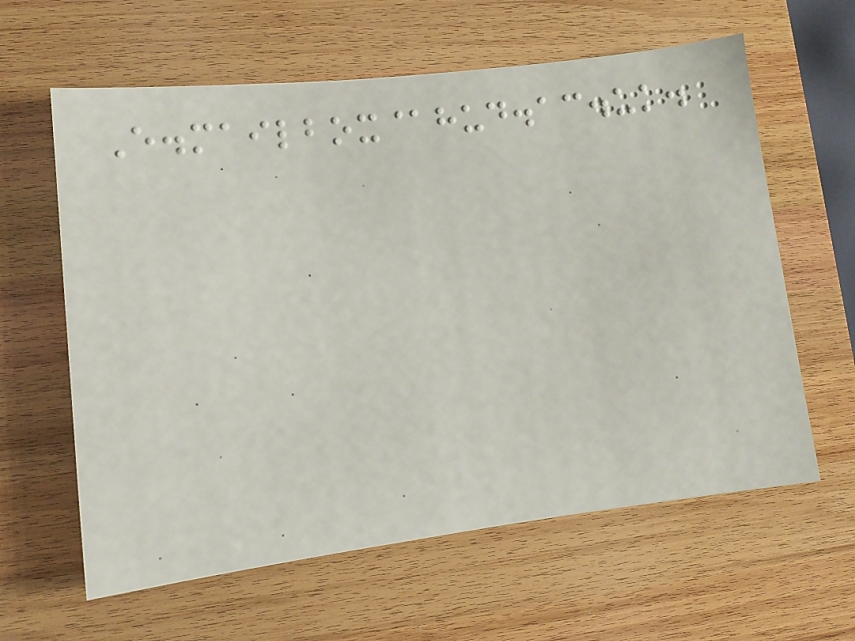E.mailbox@hud.ac.uk.
